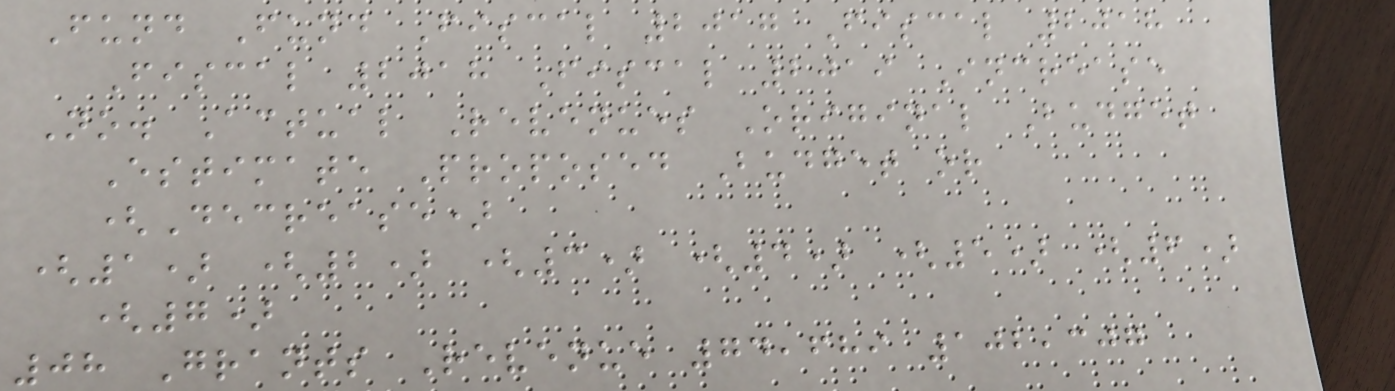Fund Fund Fiscal 2017 Fiscal 2018
Fiscal 2018 Fiscal 2019 Increase
No. Actual Revenues Original Budget
Estimate Proposed Budget or
(Decrease)
(1) (2) (3) (4) (5) (6)
(7)
08 Grants Revenue 74,689 102,307
